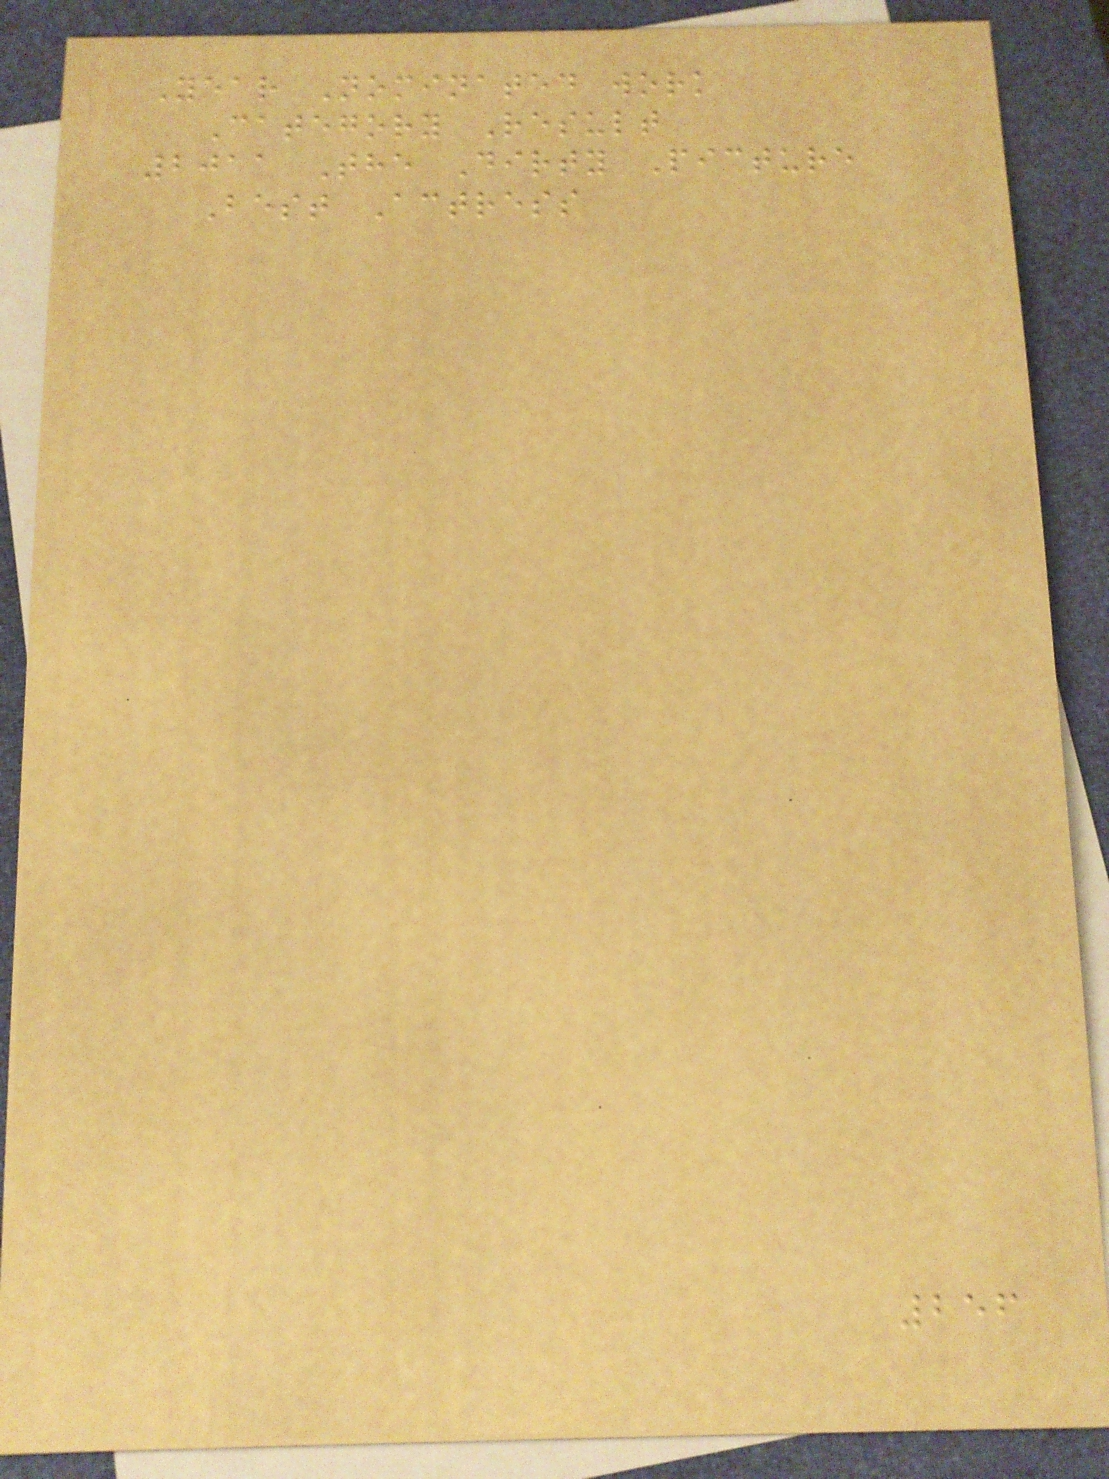Year Nominated work
Category Result
2011 The Dirty Picture
Best Actress
256
